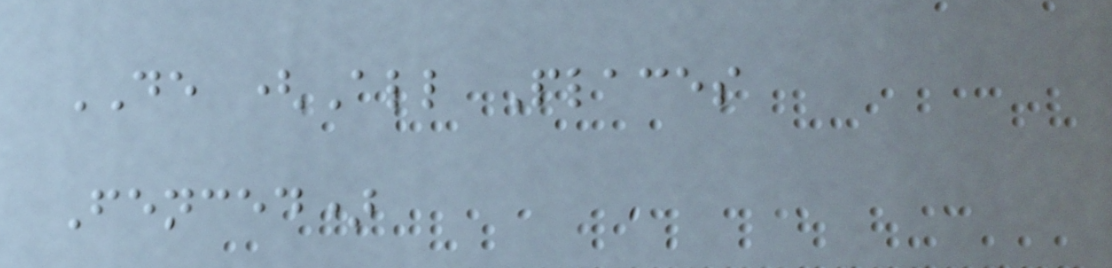DE (All Places
Fenced)
